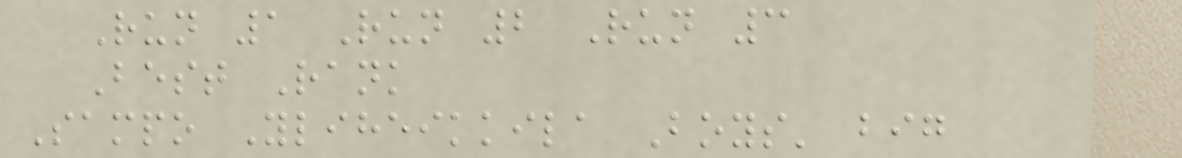Run 1 Run 2 Run 3
Best Rank
Sampo Yliheikkila Boys' big
